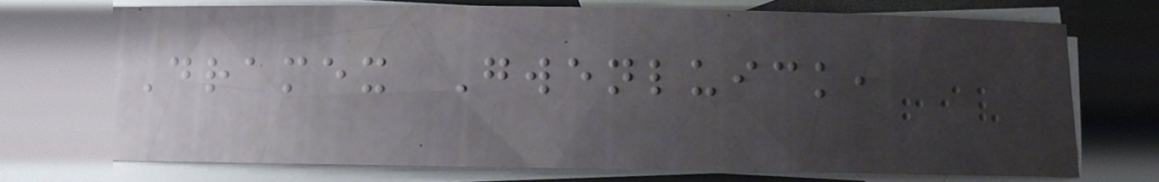Dramex Gwenluick,
